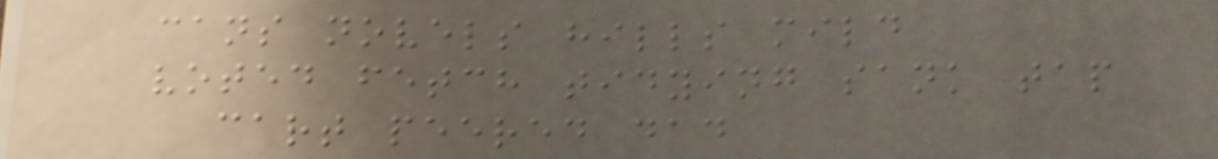cans novels hills mild
voted fetch tidying sank tap
cart peered dad
